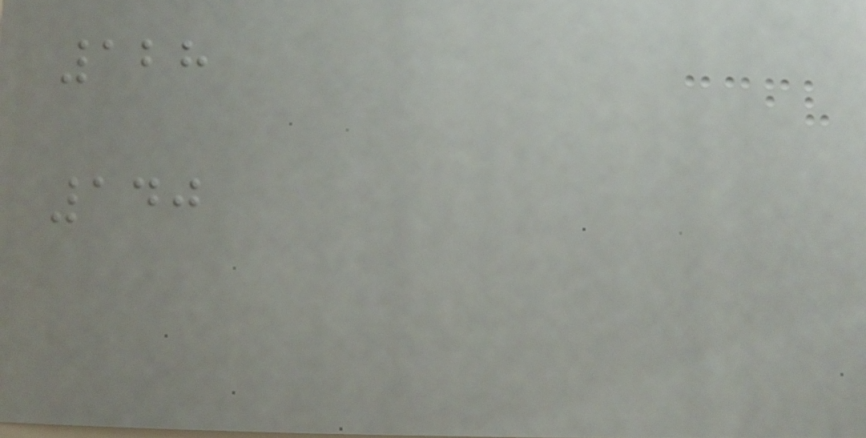128
140
